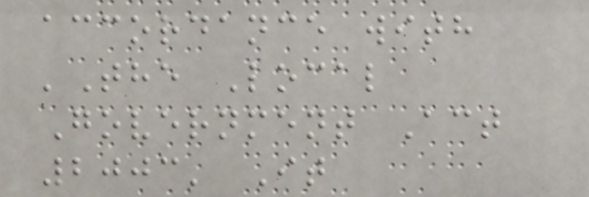accordance with
'The Local
Government Act
2003' It
